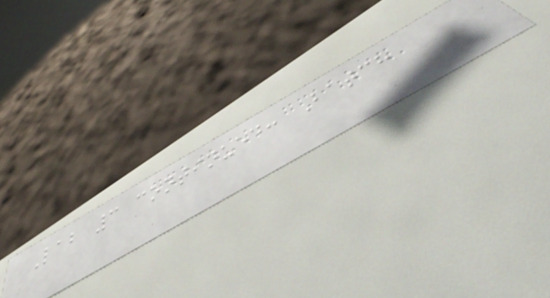Lab 3 continued: Batch
